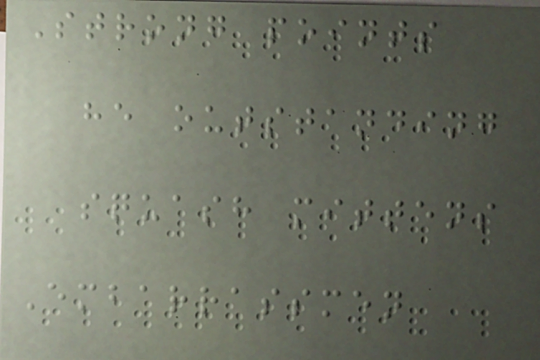Strong points
he outstanding
squash mittens
Embarrassmen
